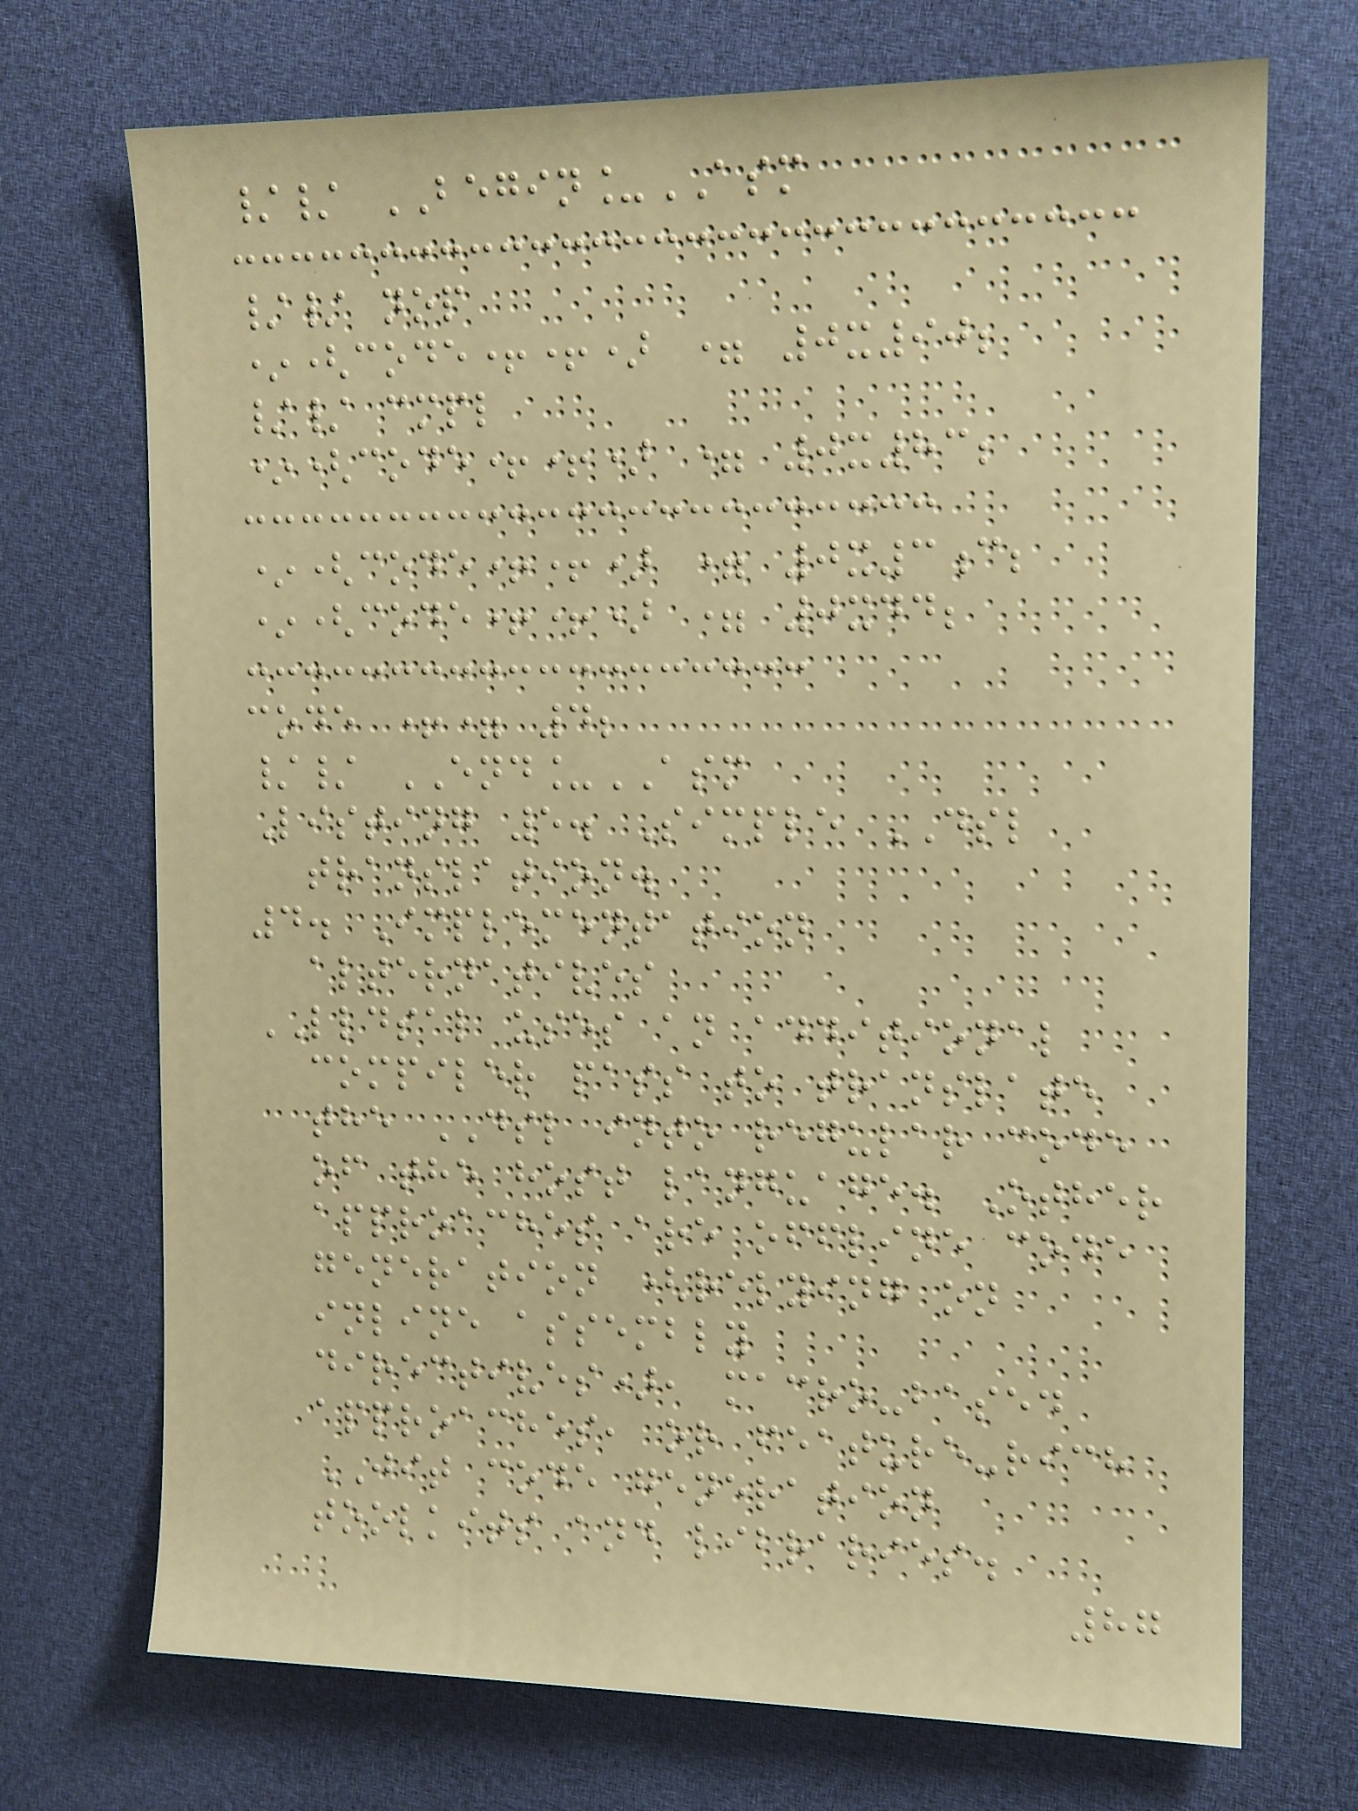// BEGIN_ASM
// nop
*(code++) = 0x90;
// cmpl
*(code++) = 0x83;
*(code++) = 0x3c;
*(code++) = 0xdd;
code += 4;
// END_ASM
Listing 5. Simple DSL
translation.
4. Implementation
alternatives
LLDSAL uses an additional
compiler pass to translate
the DSL into regular code
of the host language. Other
approaches are offline code
generation (relying on
inline assembly
directives), macro-based
approaches, or feature-rich
JIT code generation
toolkits and libraries.
87
